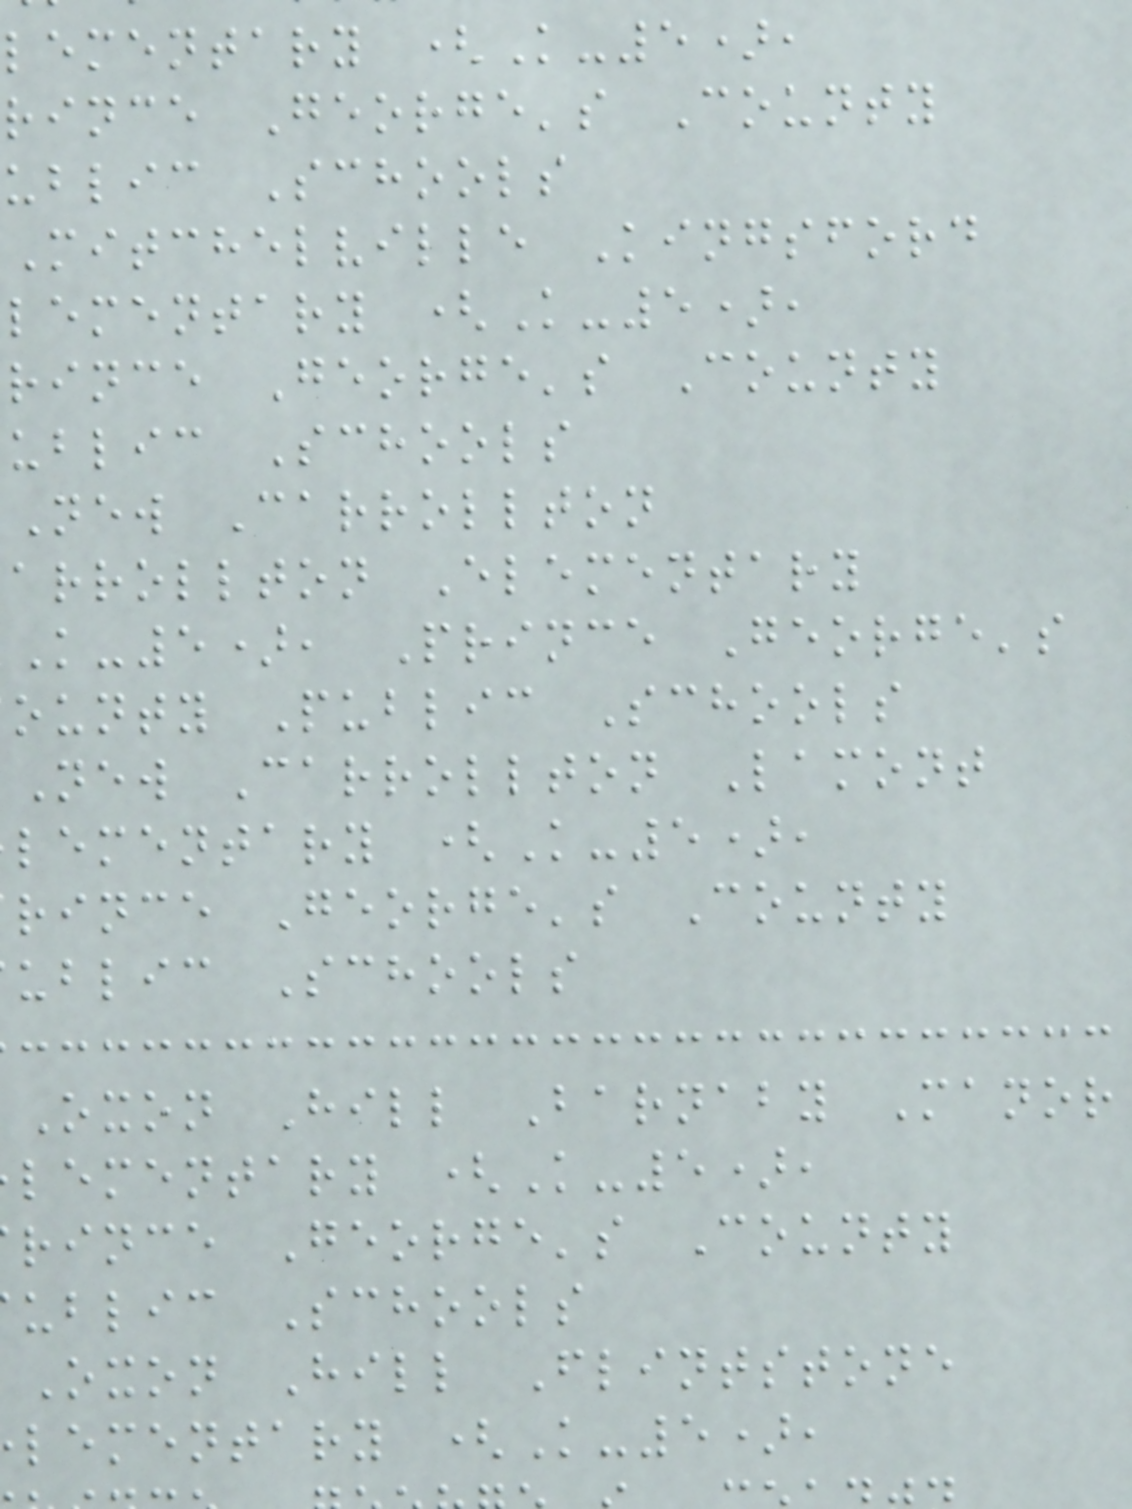lementary (K-5),
rince George's County
ublic Schools
Mitchelville Kingsford
lementary (K-5),
rince George's County
ublic Schools
New Carrollton
arrollton Elementary
K-5), Prince George's
ounty Public Schools
New Carrollton Lamont
lementary (K-5),
rince George's County
ublic Schools
Oxon Hill Barnaby Manor
lementary (K-5),
rince George's County
ublic Schools
Oxon Hill Flintstone
lementary (K-5),
